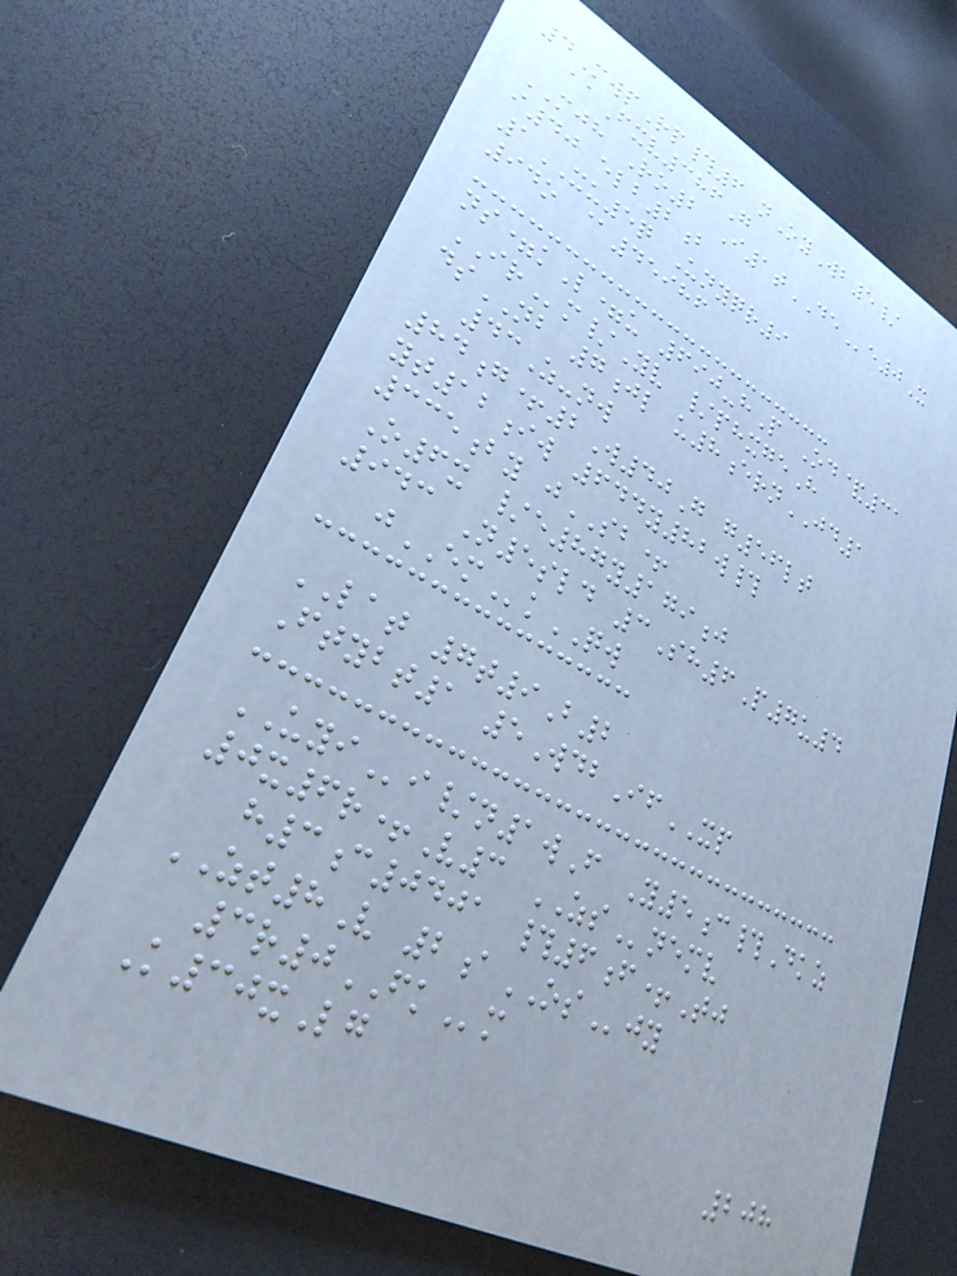4MwpRp#6 nOyWb5/
aaFxv386G
MJH Ro2 I1tDEe0X
i40 elb2b
1XU5q Unyqr9
94o @45986
ns=kL=u 690-hP Od&31
IRm/Yv /phxgeH
dsNB 7jl u8ernJD1
43Z-nw
84g+2W40G g56lt
yt12iw 644y82w#
335by jSB+
O6x /e87y179j
943 N5sld 3Sh6P7u4
jEMkQW
LAT 7t9B2
Ftybt1 5WdbIfXP
UYIi/n1wF Y5c#Dkz
0x6r+V3 ZSnemv
h3c0401 #6f+Tj
ZT8V 2aOSjy
3r0FKm
K30xLg
208
